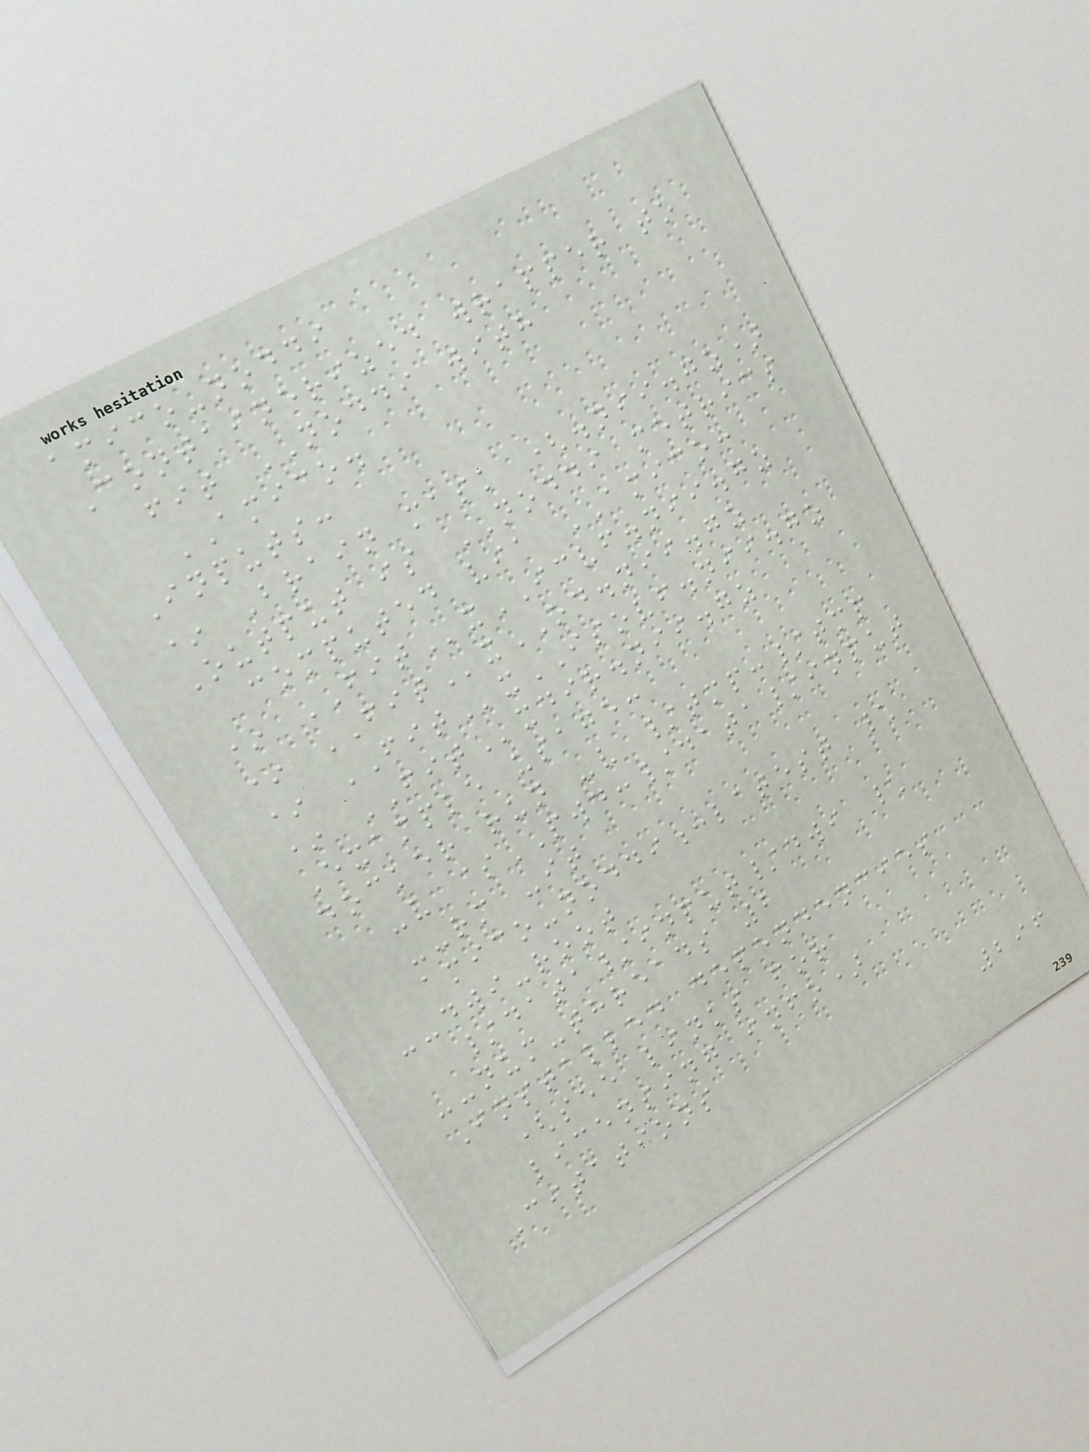amico-noddi
Containerized wrapper to
fit NODDI with
AMICO.
Inputs:
* Brain mask (.nii.gz)
Output is NODDI metrics
computed via AMICO:
* FITxICVF.nii.gz
* FITxOD.nii.gz
* FITxISOVF.nii.gz
* FITxdir.nii.gz
Example usage:
docker run -v /tmp:/tmp
-v $PWD:/data/input
--rm -it
amico-noddi:latest \
--dwi-root
/data/input/dwi \
--num-threads 2
Installed dependencies
(see links for
licensing info)
Citations
296
